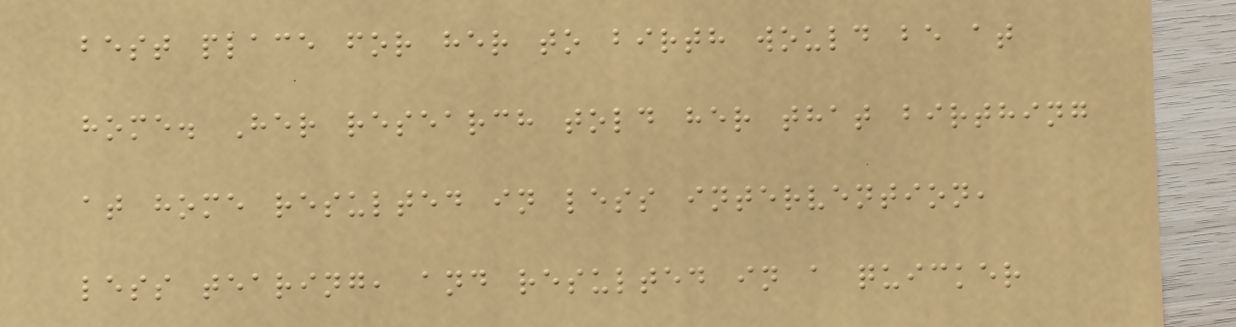best place for her to birth would be at
home. Her research told her that birthing
at home resulted in less intervention,
less tearing, and resulted in a quicker
